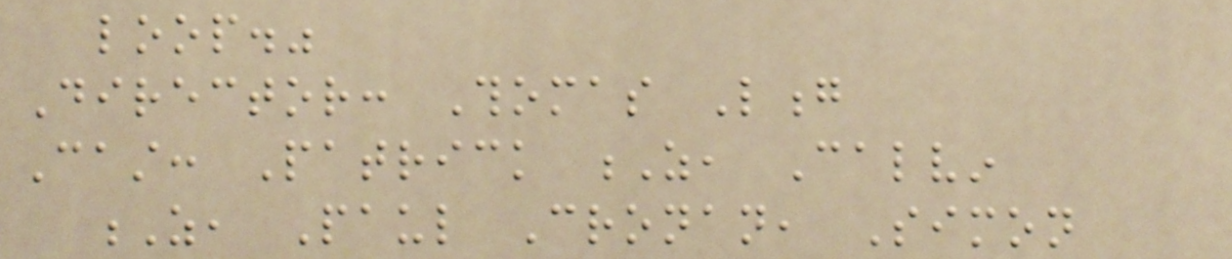loop."
Director: Thomas Long
Cast: Patrick Z, Calvin
Z, Paul Cronan, Simon
